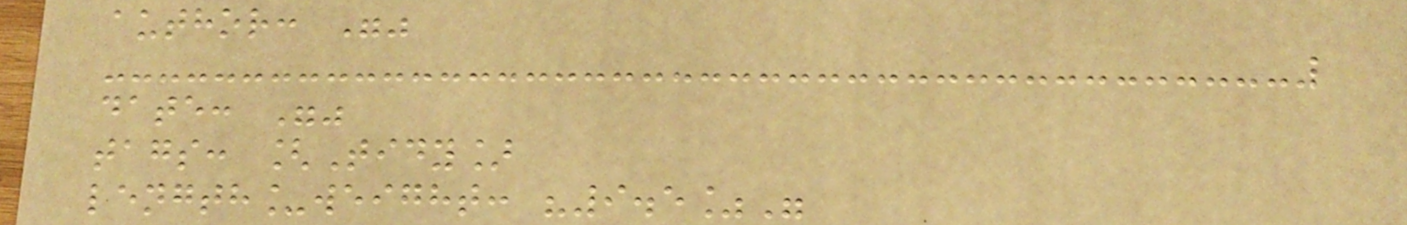author: ""
date: ""
tags: [Tidy]
length_weight: "9.5%"
